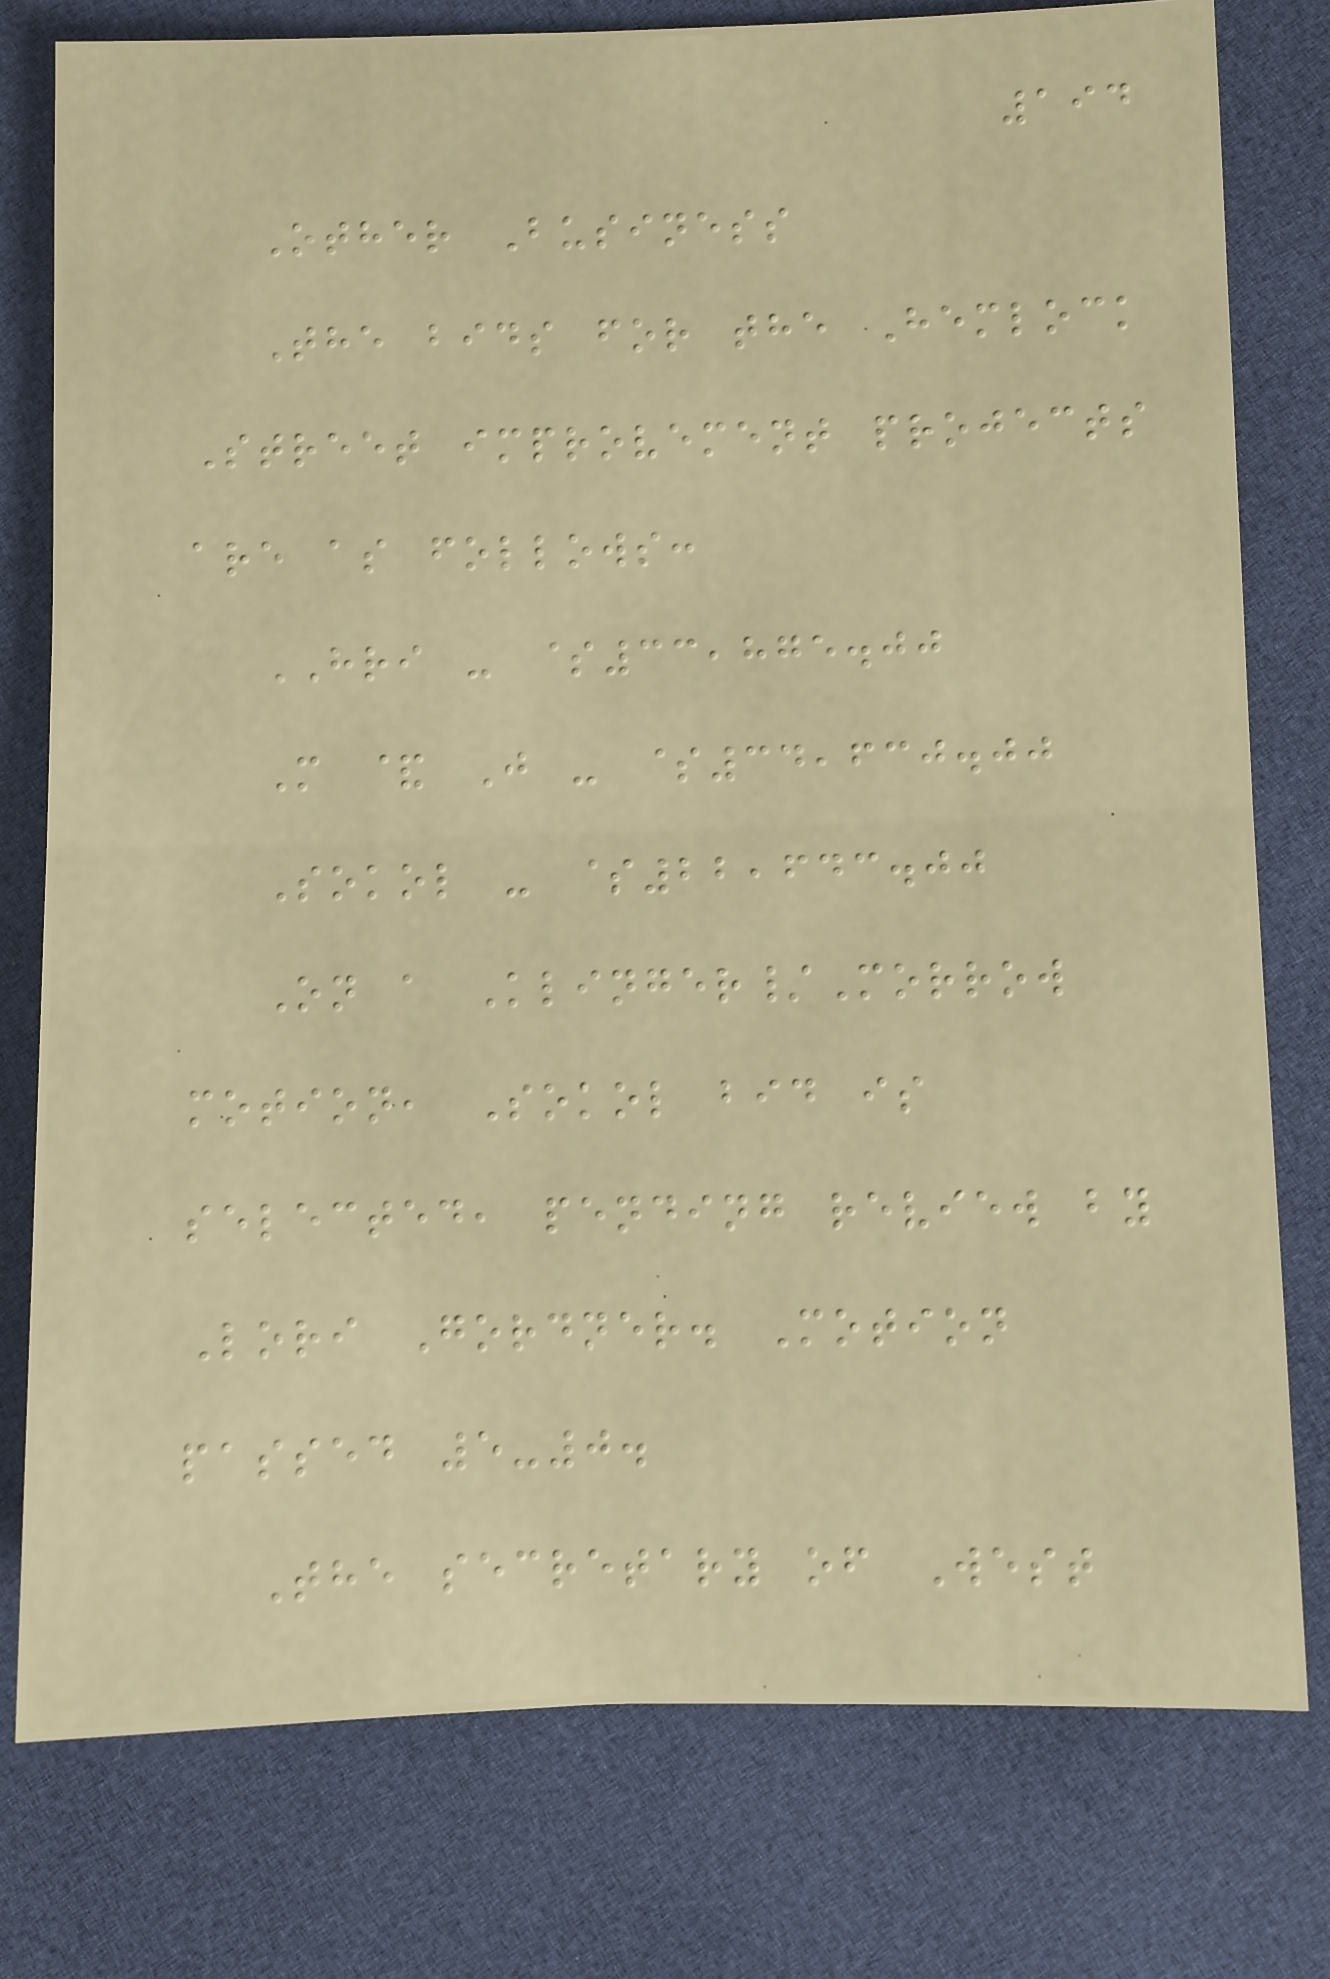194
Other Business
The bids for the Hemlock
Street improvement projects
are as follows:
HRI - $33,875.00
M & J - $34,630.00
Sokol - $22,643.00
On a Klinger/Morrow
motion, Sokol bid is
selected, pending review by
Lori Gordner. Motion
passed 5-0.
The secretary of West
